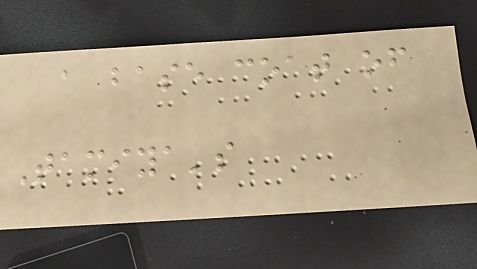a base coat of
Tamiya's
